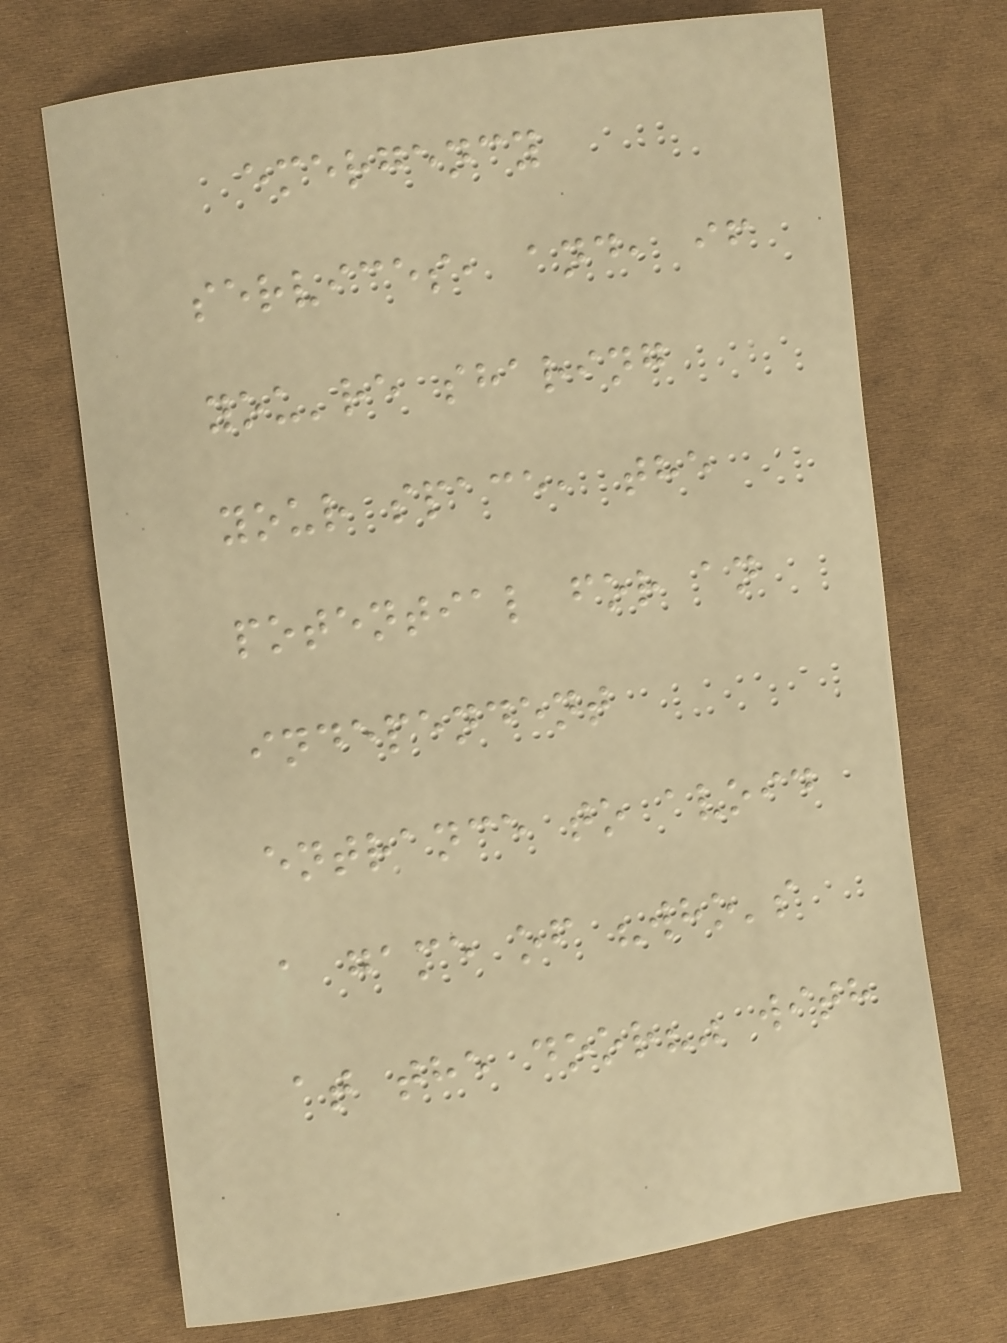emergency
services, and, if
you're sharing
your space, the
potential for an
independent
entrance to avoid
a game of "who's
at the door?" with
